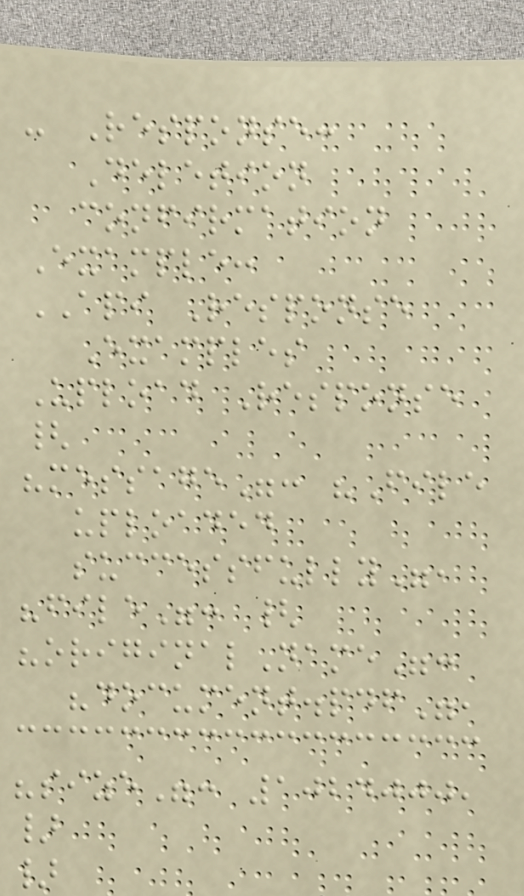- Response:
Deletion
confirmation
Example:
API Response
Examples
Upload Response
{
"message": "File
uploaded
successfully",
"file": {
"originalName":
"document.pdf",
"size": 1024000,
}
}
